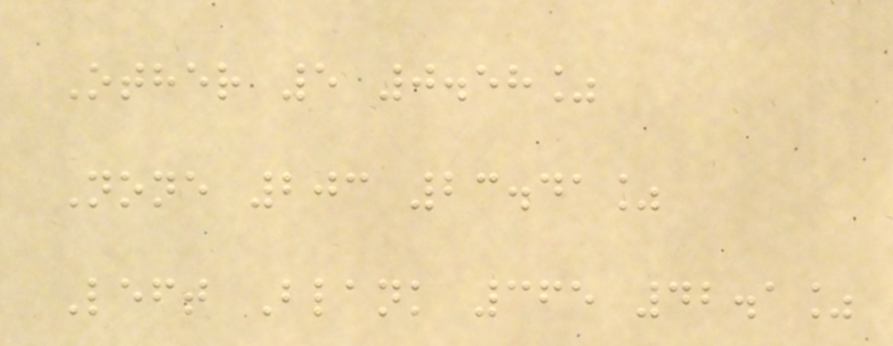Other 5 0.58%
None 203 23.41%
Left Blank 365 42.1%
